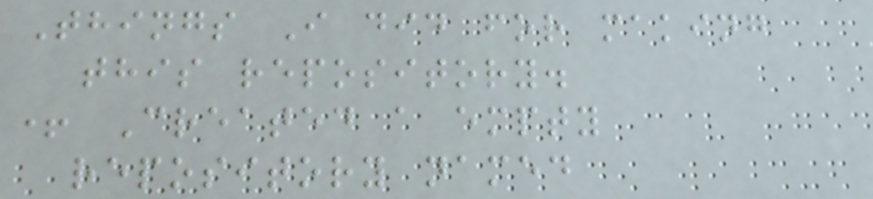Things I did for making
this repository.
+ Created a empty
repository named
